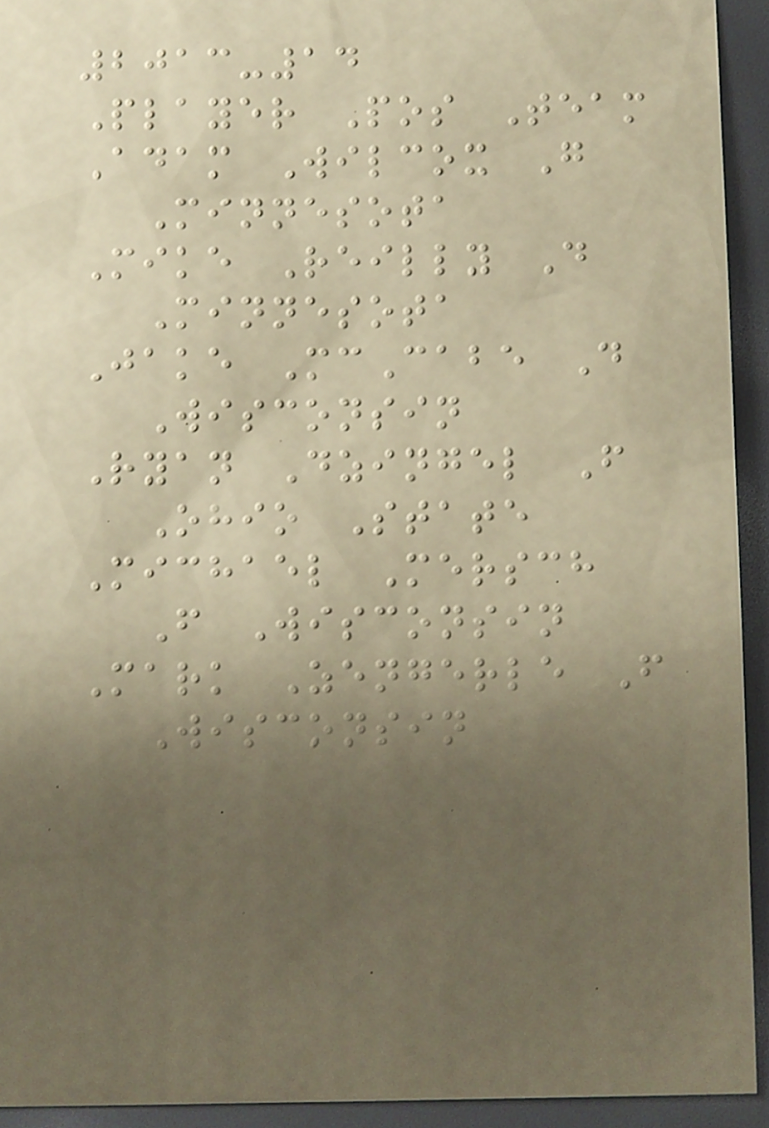2013-14
Player Pos Team
Adam Wilcox G
Minnesota
Mike Reilly D
Minnesota
Jake McCabe D
Wisconsin
Ryan Dzingel F
Ohio State
Michael Mersch
F Wisconsin
Mark Zengerle F
Wisconsin
